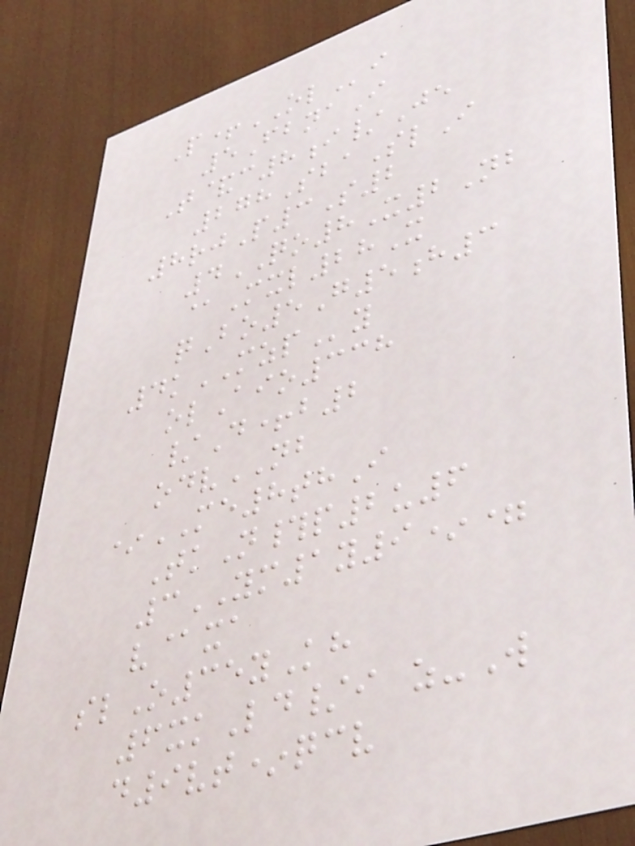P+OLi
5FbnaI
T&c8i/Je
278SbaSlI
8rjP3S2
4QO8X2Nb
@Mxl28X
qBo5G5h3
4kMZPy
olAio338
/D+b2
odvNB
*ME8thI
TkN#p2u6
3YM1y9*=
v@xa
slO35yKh
6xkLd/i z-W
d9vt*qcv
